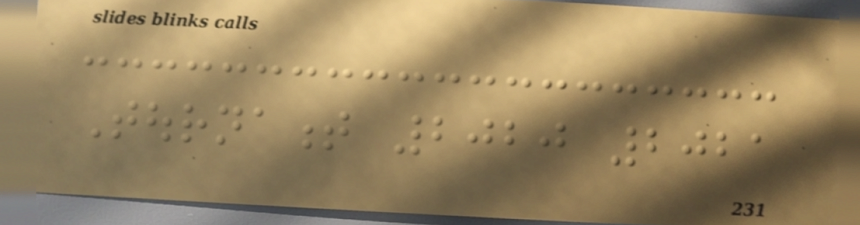Tournament 2020 2021
